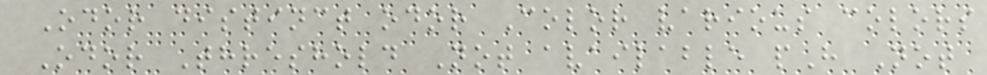Odor distinct odor Color various colors
Odor Threshold Not available pH Not
